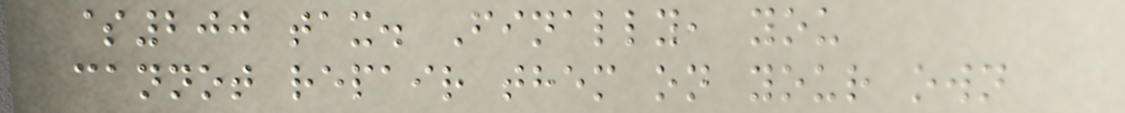$200 tax. Finally, you
cannot repair them on your own
